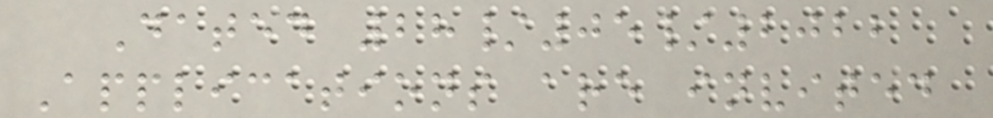Dated 28/05/2022
Applications are invited
